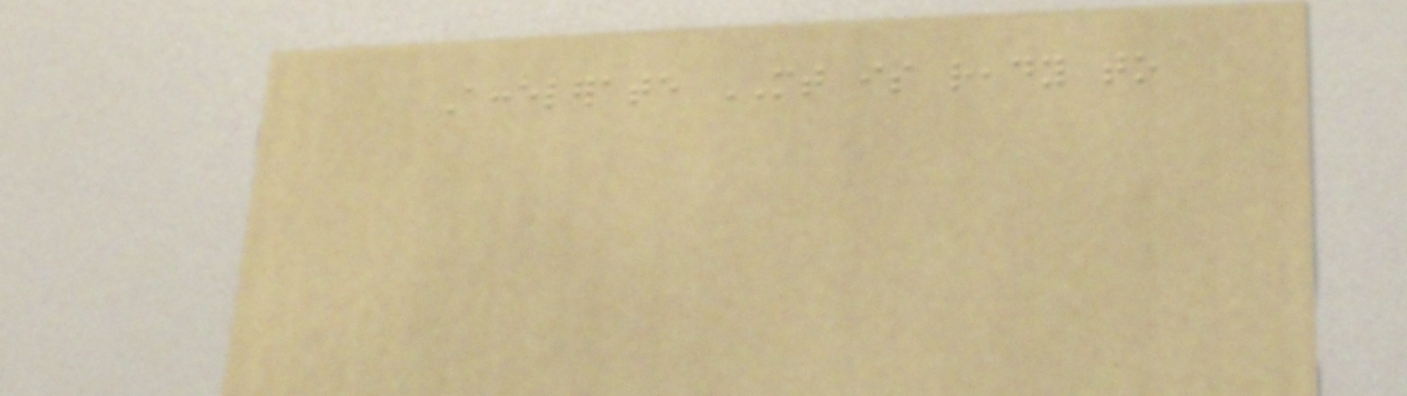Accelerate MT is ready to
